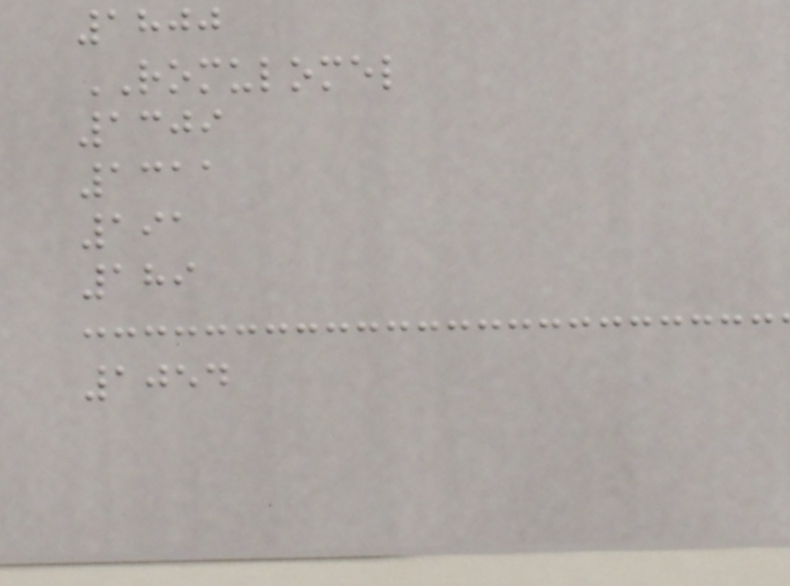1800
ROMULOMEL
1309
1311
191
189
1054
